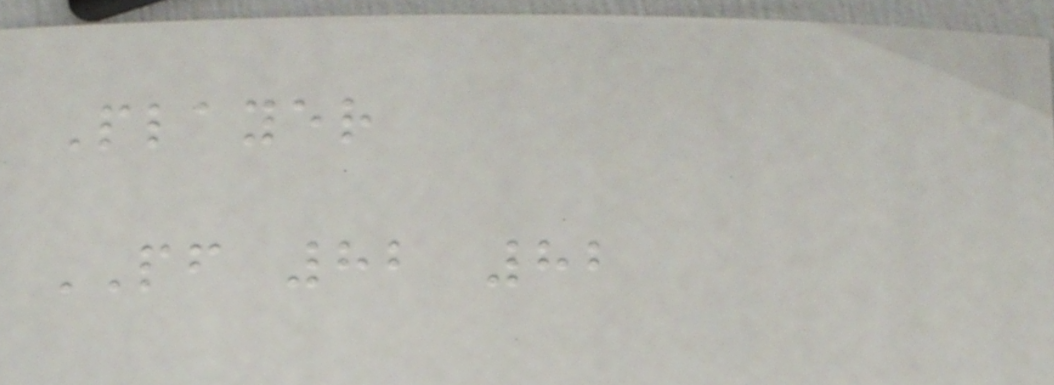Player
PF 82 82
